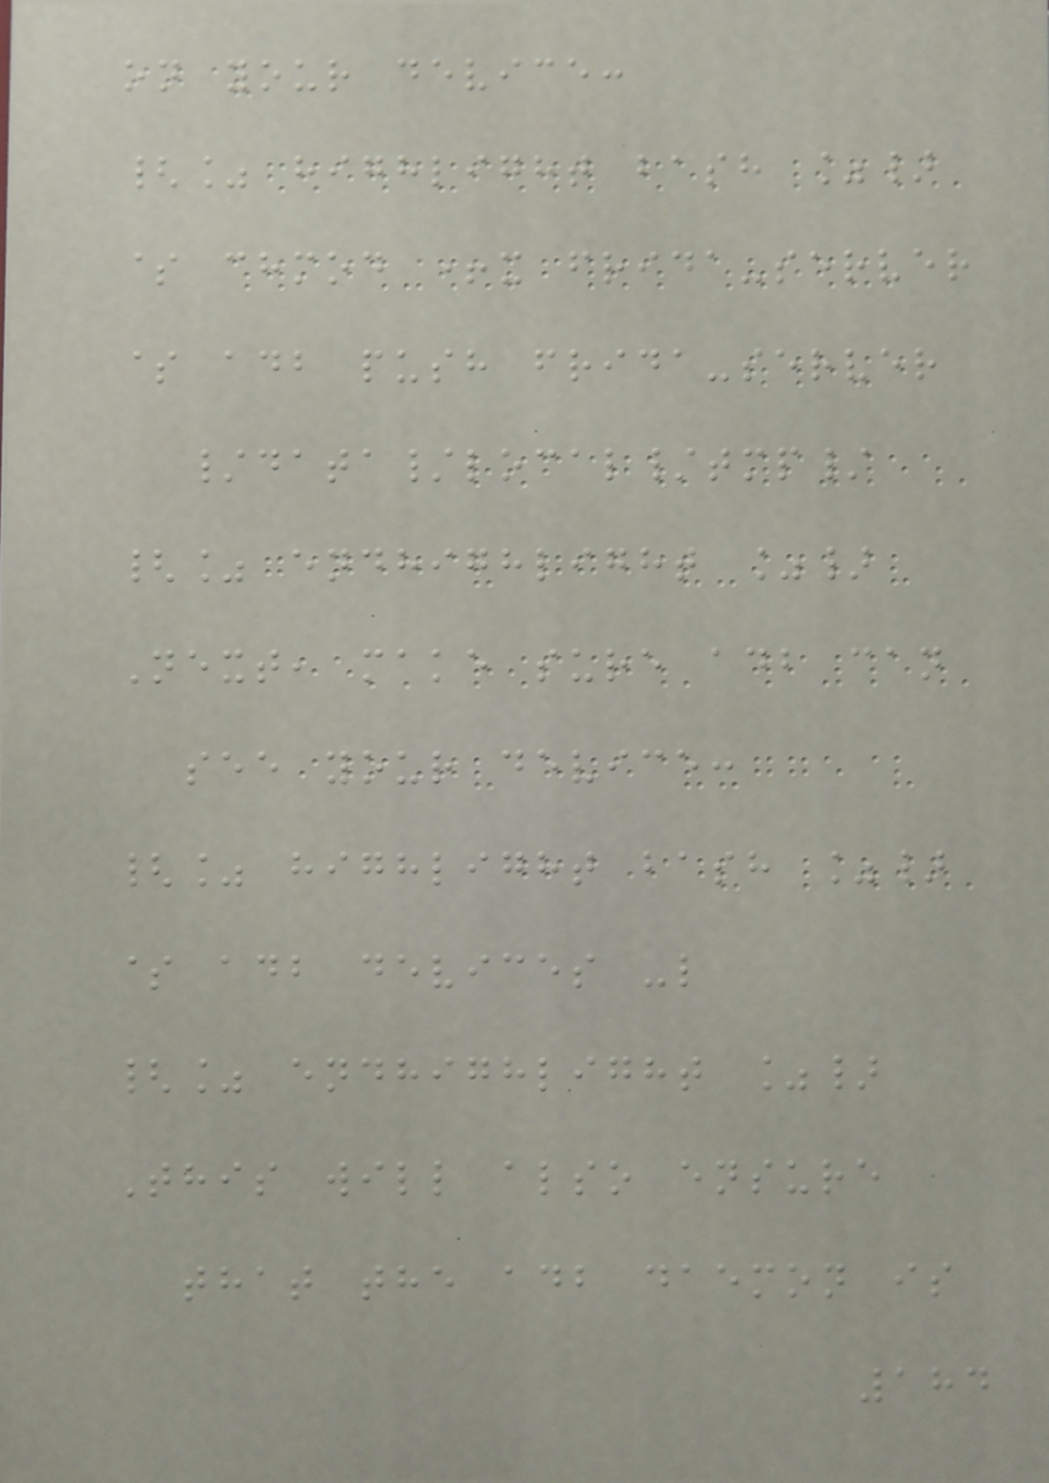on your device:
{% highlight bash %}
$ chmod +x frida-server
$ adb push frida-server
/data/local/tmp/
{% endhighlight %}
Next, make sure adb can
see your device:
{% highlight bash %}
$ adb devices -l
{% endhighlight %}
This will also ensure
that the adb daemon is
184
